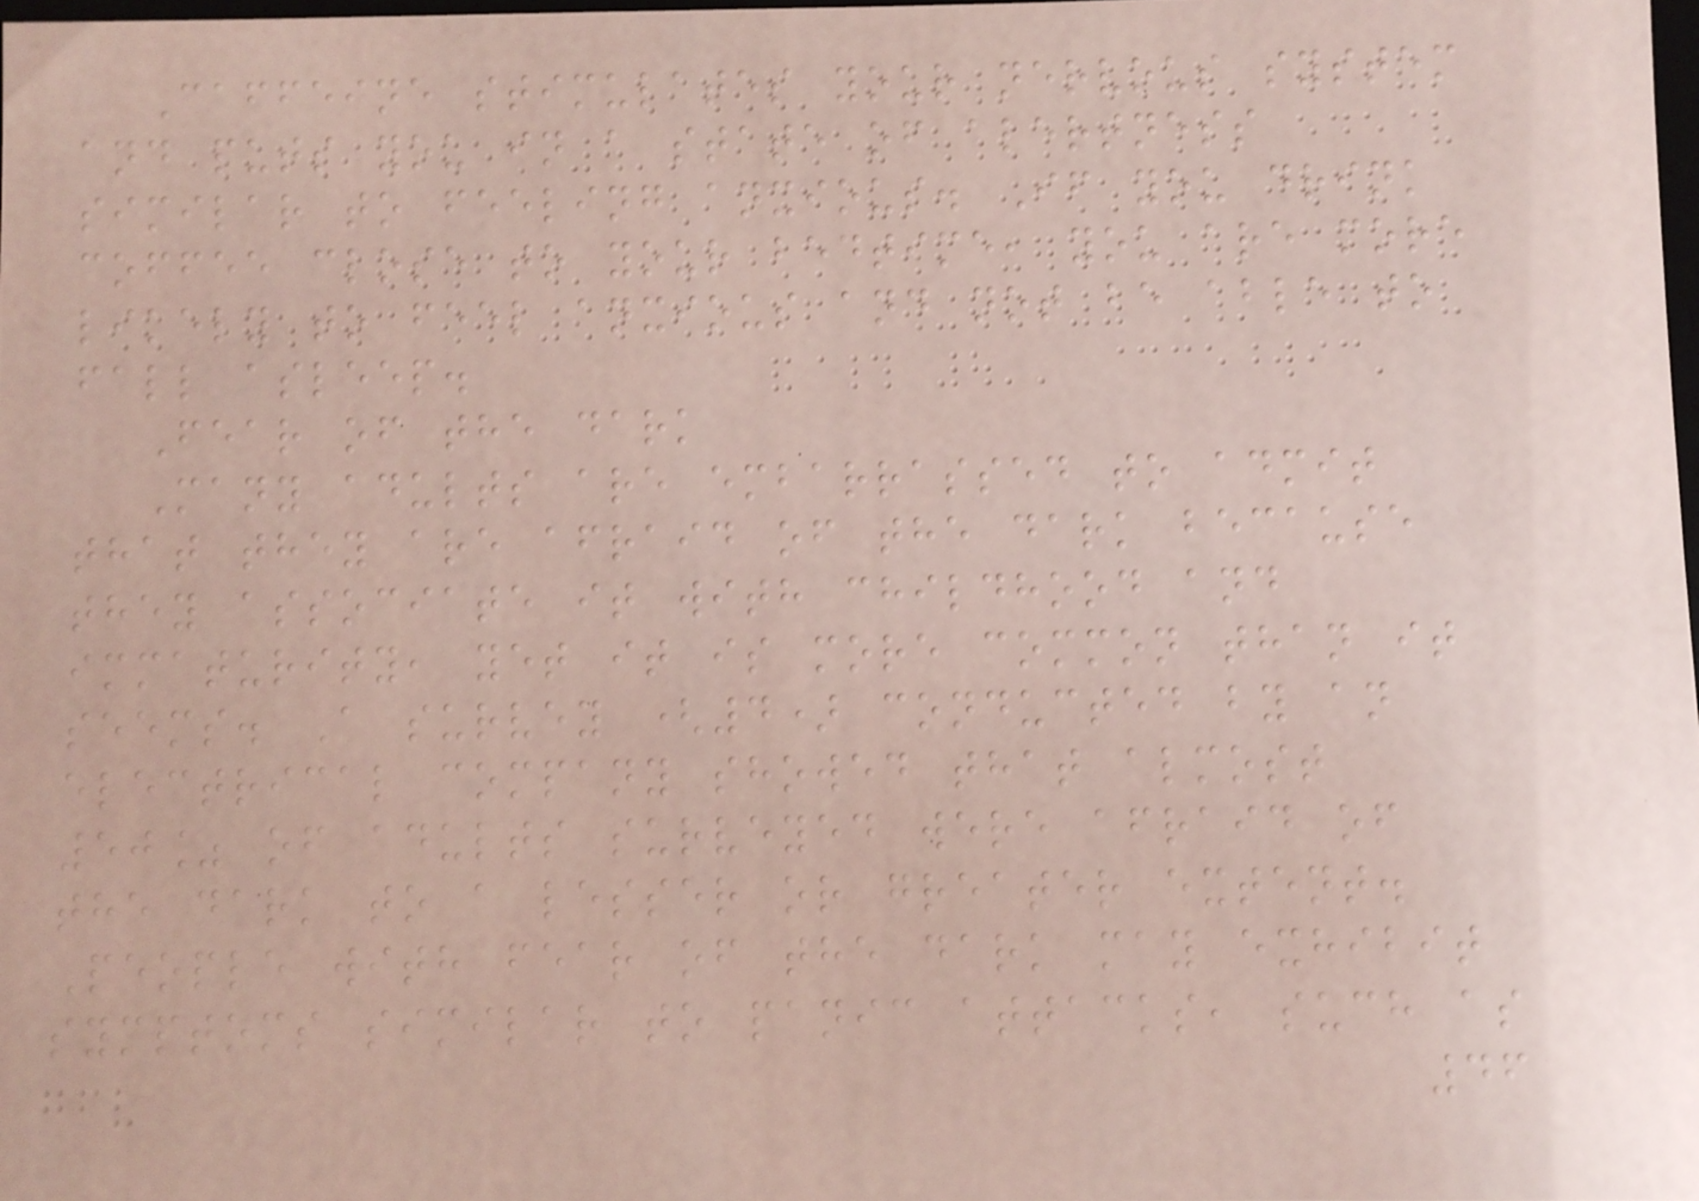Caffeine stimulates your nervous system
and puts you in a state of alertness
similar to feeling anxious. If you drink
coffee close to your bedtime, you are more
likely to feel anxious and not be able to
fall asleep.
Fear of the dark
Many adults are embarrassed to admit
that they are afraid of the dark because
they associate it with childhood and
immaturity, yet it is more common than it
seems. A survey (4) conducted by an
electrical company showed that almost
50% of adults surveyed were afraid of
the dark to a lesser or greater extent.
People with fear of the dark may exhibit
symptoms similar to panic attacks, such as
46
